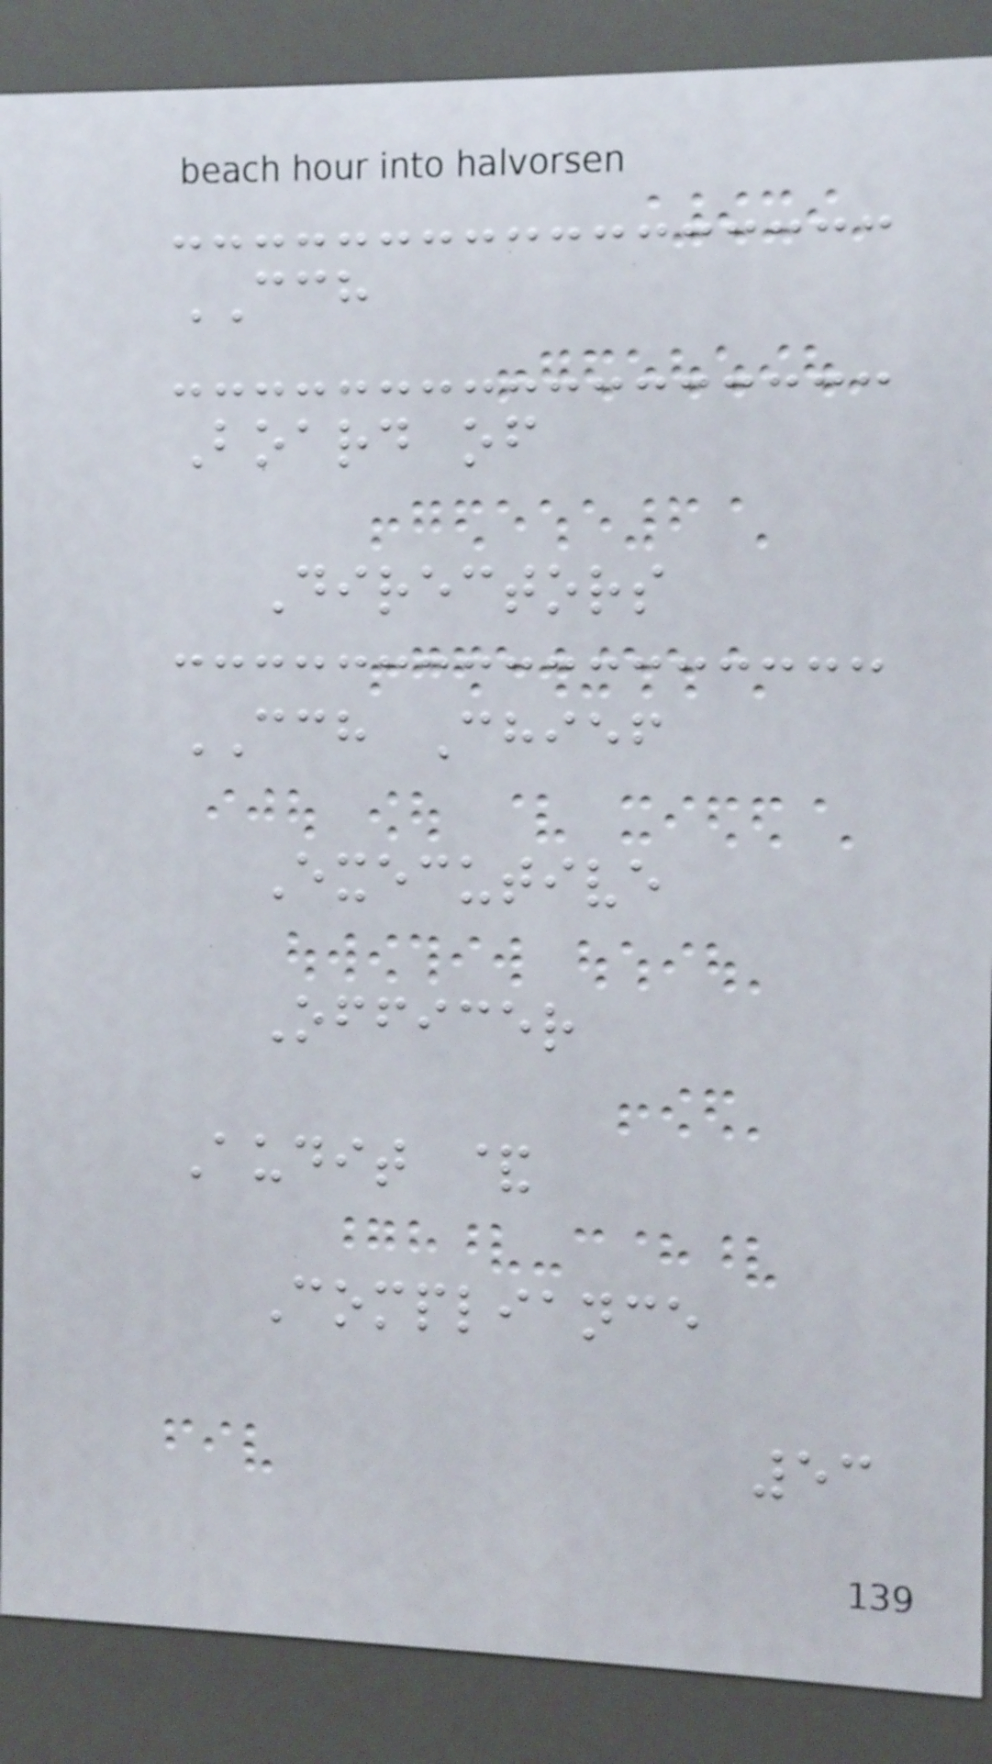CCH
Board of
Directors
CCH Chief
Executive
Officer
Audit &
Compliance
53
